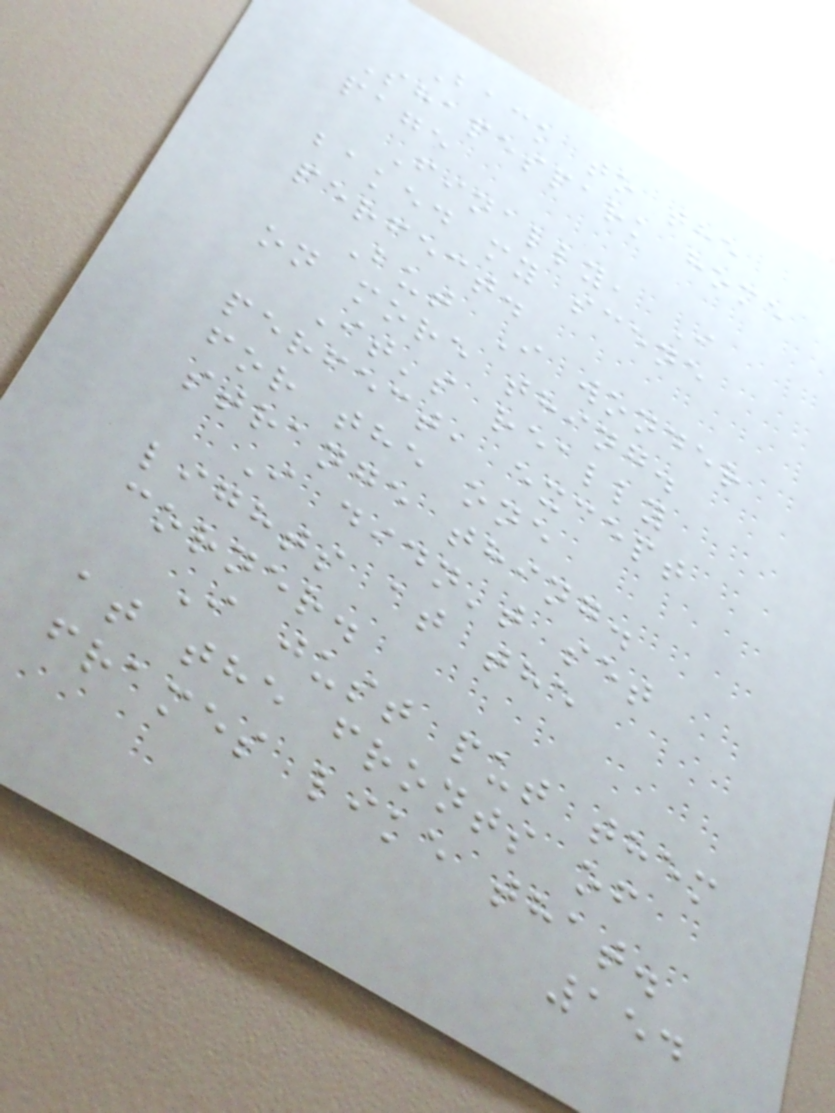Back to the
Shapespark home
page
Finally, I
baked my scene
perfect.
But I wonder
on more thing.
It's really
perfect, except
for the one
strange thing.
I didn't set
lights at the
corner.
I just put them
at the fronts of
frames like that.
154
